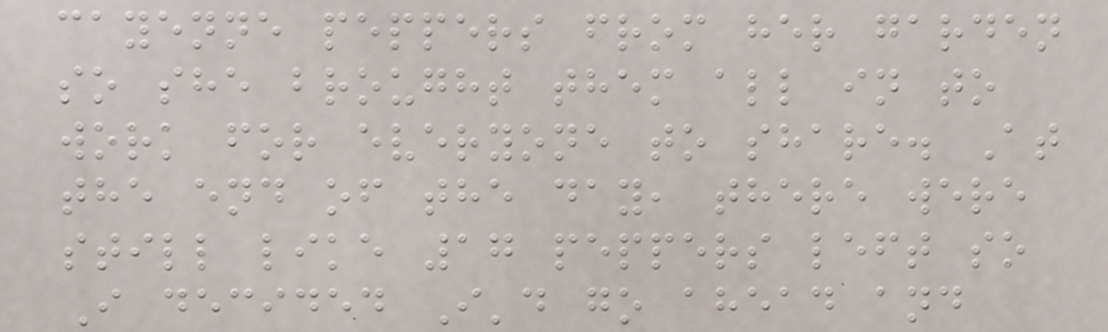cayenne peppers from her garden
so she brought them all in to
work for everyone to share. At
the end of the day, there were
still like 17 peppers left so
I decided I'd go ahead and
